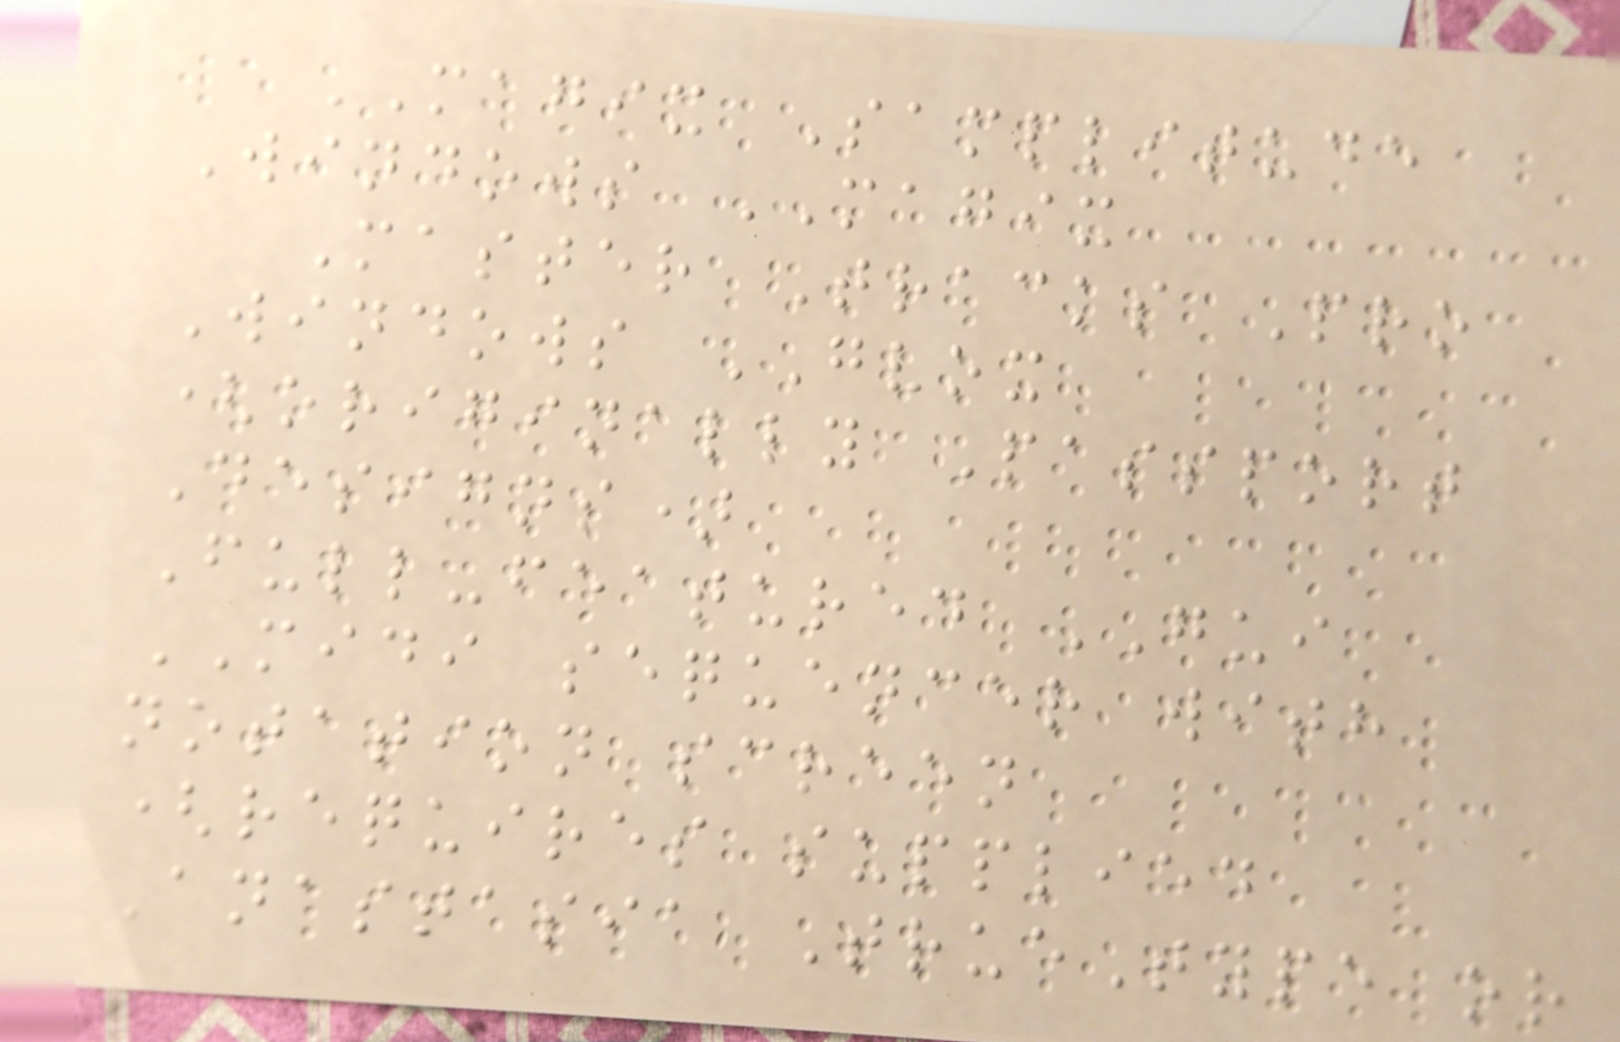MAGIX Samplitude
Windows MAGIX
Master Tracks Pro
Windows GVOX
(originally Passport
Designs)
Full-featured GUI
MIDI sequencer with
notation screen
(requires supplied
Anastasia TrueType or
